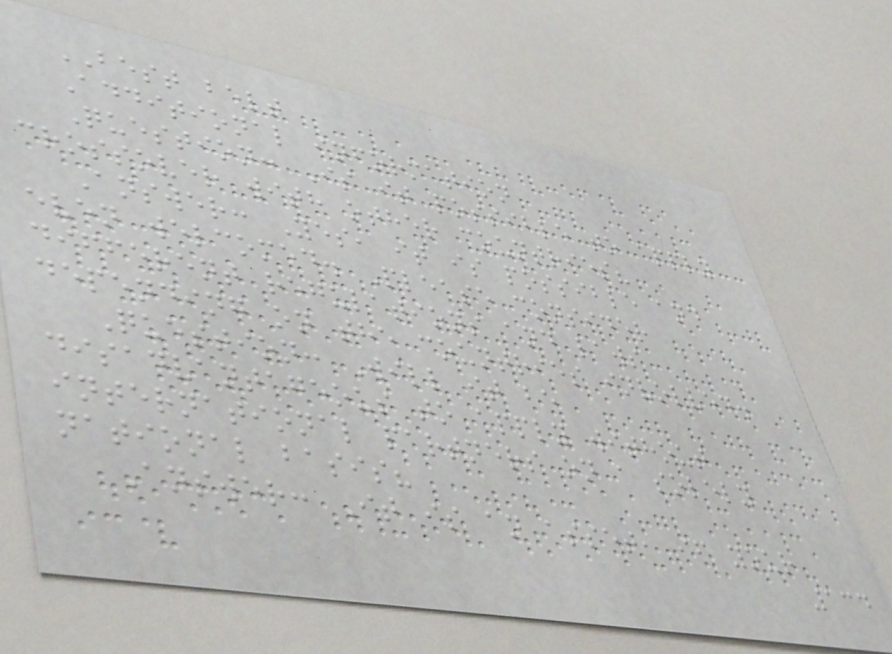BEST belt
Additional information
Question: Is it possible to apply
crossover with other countries?
Answer: Yes, it is possible and
even welcomed. Please consider
different regulations and laws
depending on the countries involved.
Question: Will it be
disadvantageous to apply without
international partners on a solely
national basis?
Answer: It is an asset, if your
134
